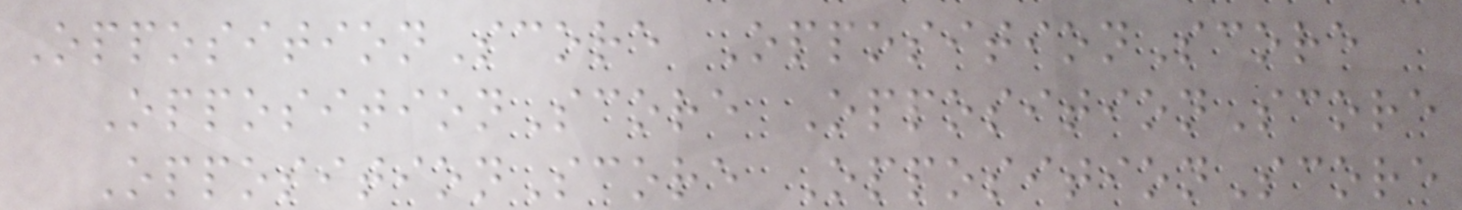OppositionScore OppositionScore
OppositionScore OppositionScore
OppositionScore OppositionScore
